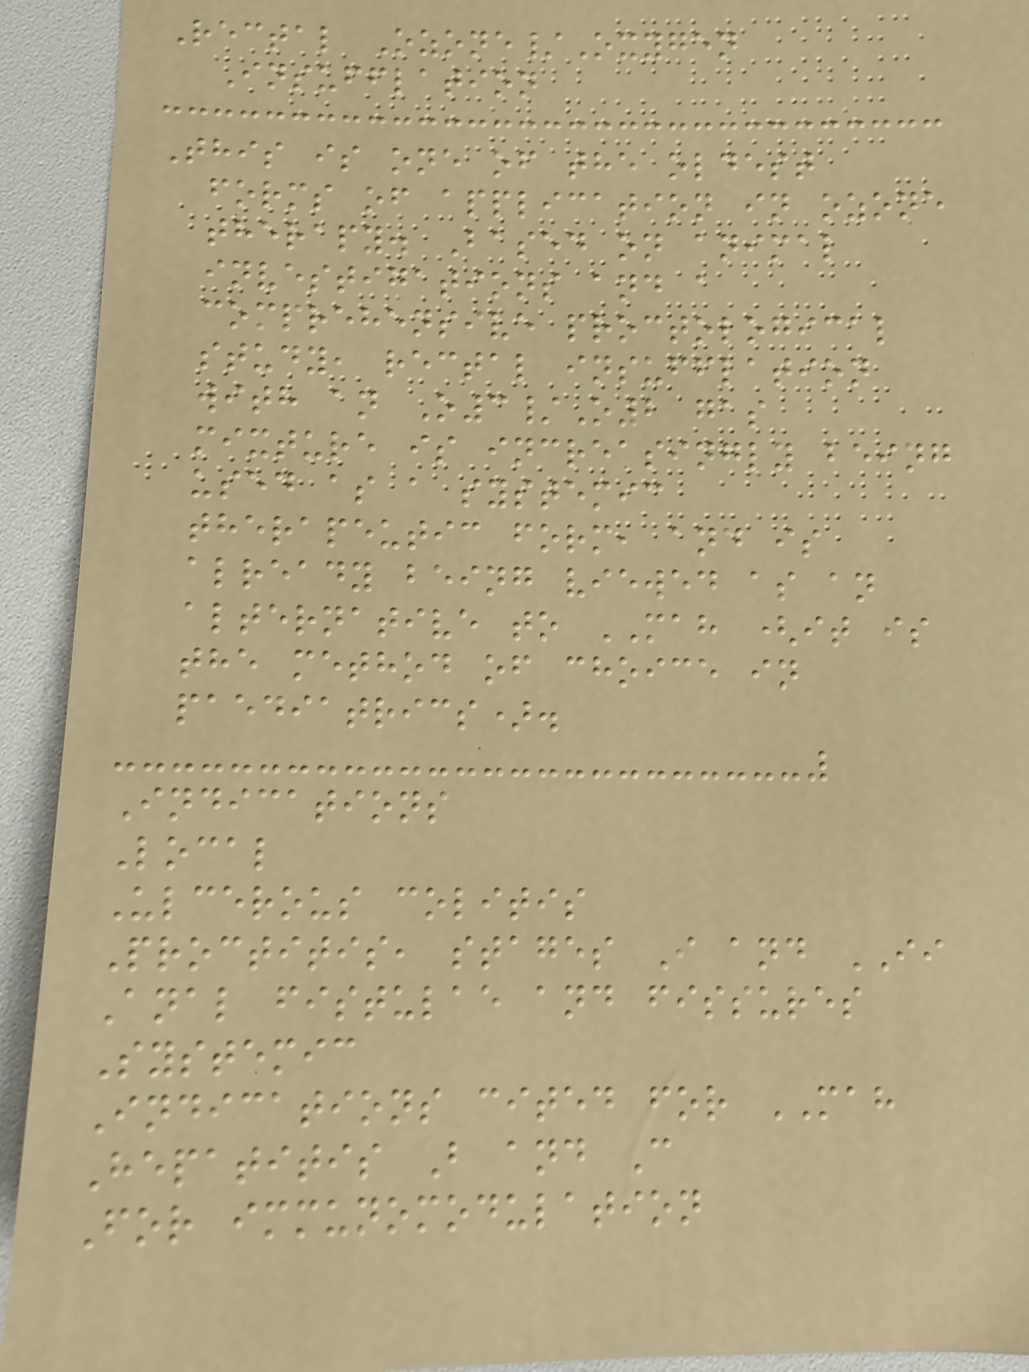Rectal Ozone/Oxygen
Insufflation
This is one of the oldest
forms of application in ozone
therapy. Based on animal
investigations and a
comprehensive proctological
study, rectal insufflation
with an O3/O2 gas
mixture is increasingly being
used as a systemic
therapeutic form, and is
already being viewed as an
alternative to MAH (it is
the method of choice in
paediatrics).
Indications
Local
Ulcerous colitis
Proctitis, stages I and II
Anal fistulae and fissures
Systemic
Indications cited for MAH
Hepatitis B and C
For immunomodulation
